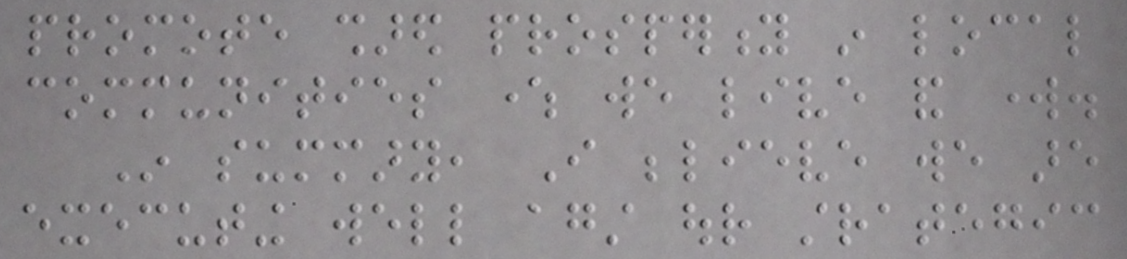promote shared prosperity in local
communities where we live and work.
In summary, I believe we are
executing well against our strategic
